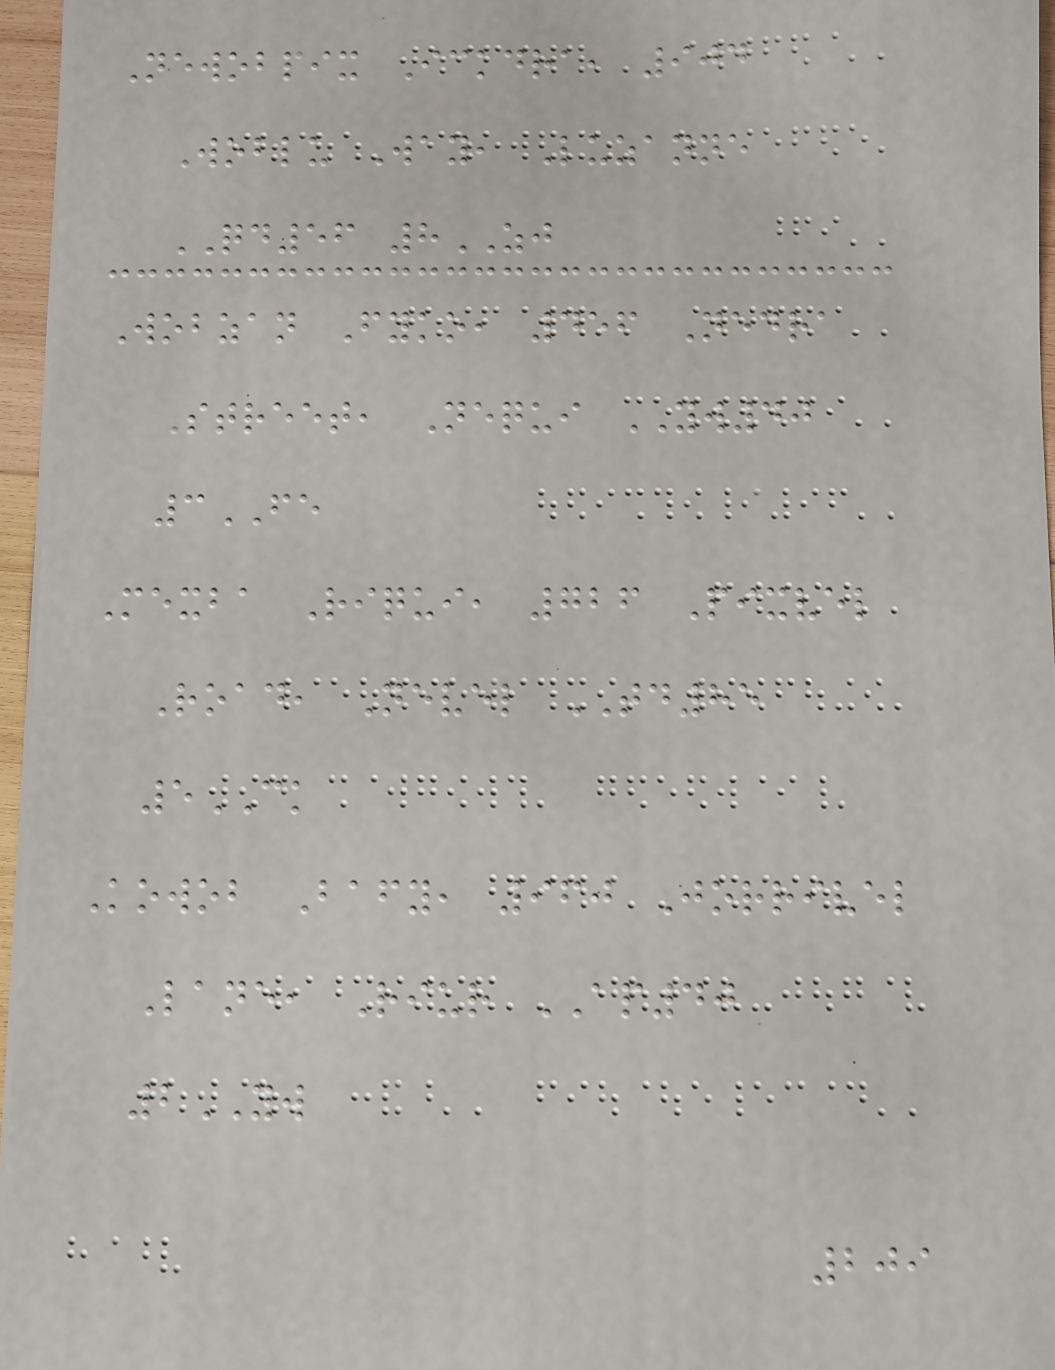Newobpix Ickdra, 904
Woblu Way, Luzanne
QD56 8ZJ
Wobzan Fyko, 456 Nedra
Street, Nequi YW40
3FE
Mexba Riqui, 726 Pixvel
Road, Nevel TD85
5CK
Kowob Bafy, 960 Jorrivel
Lane, Riur AP40
2YW
209
